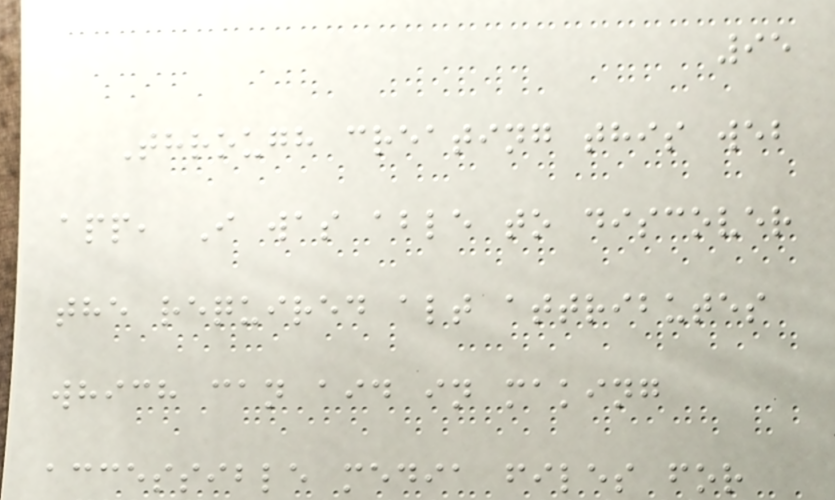95
Through creating this web
app, I was able to discover
the required alt attributes
which can aid in making
accessible media files for
